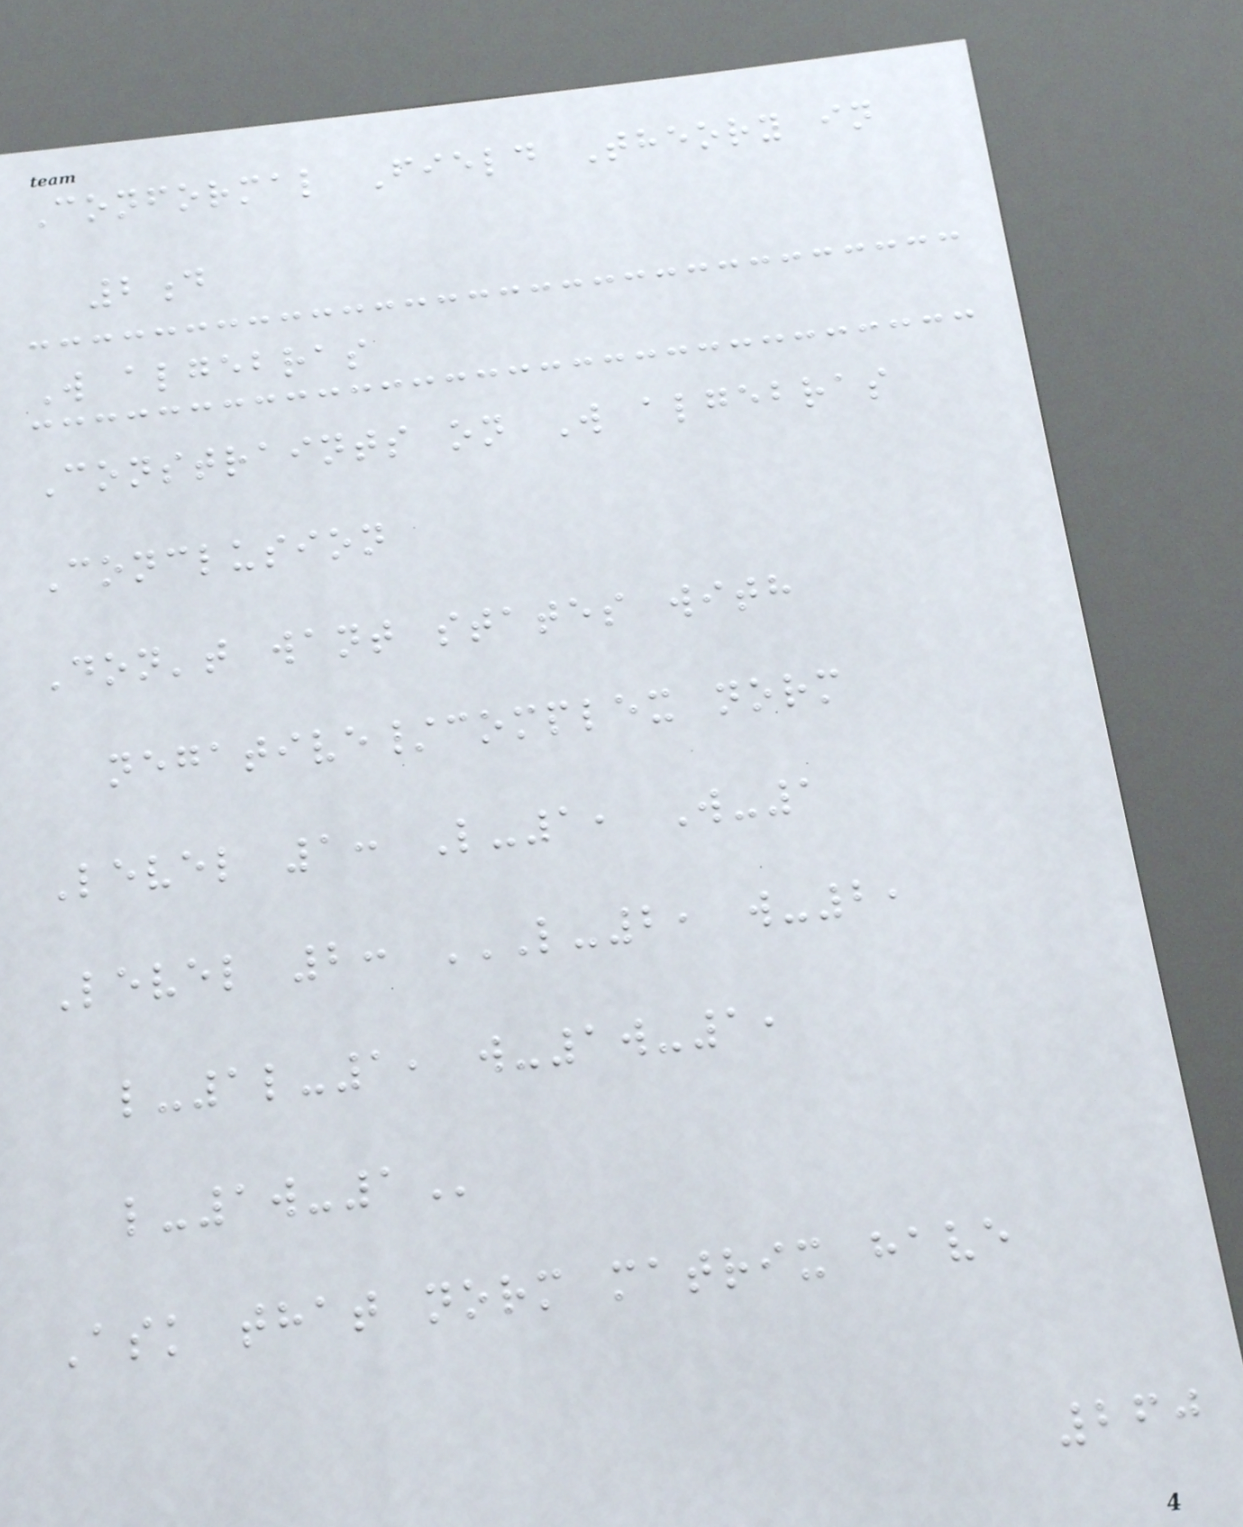Conformal Field Theory in
2d
W algebras
Constraints on W algebras
Conclusion
Don't want states with
negative/complex norm
Level 1: L-1, W-1
Level 2: L-2, W-2,
L-1L-1, W-1W-1,
L-1W-1
Ask that norm matrix have
260
